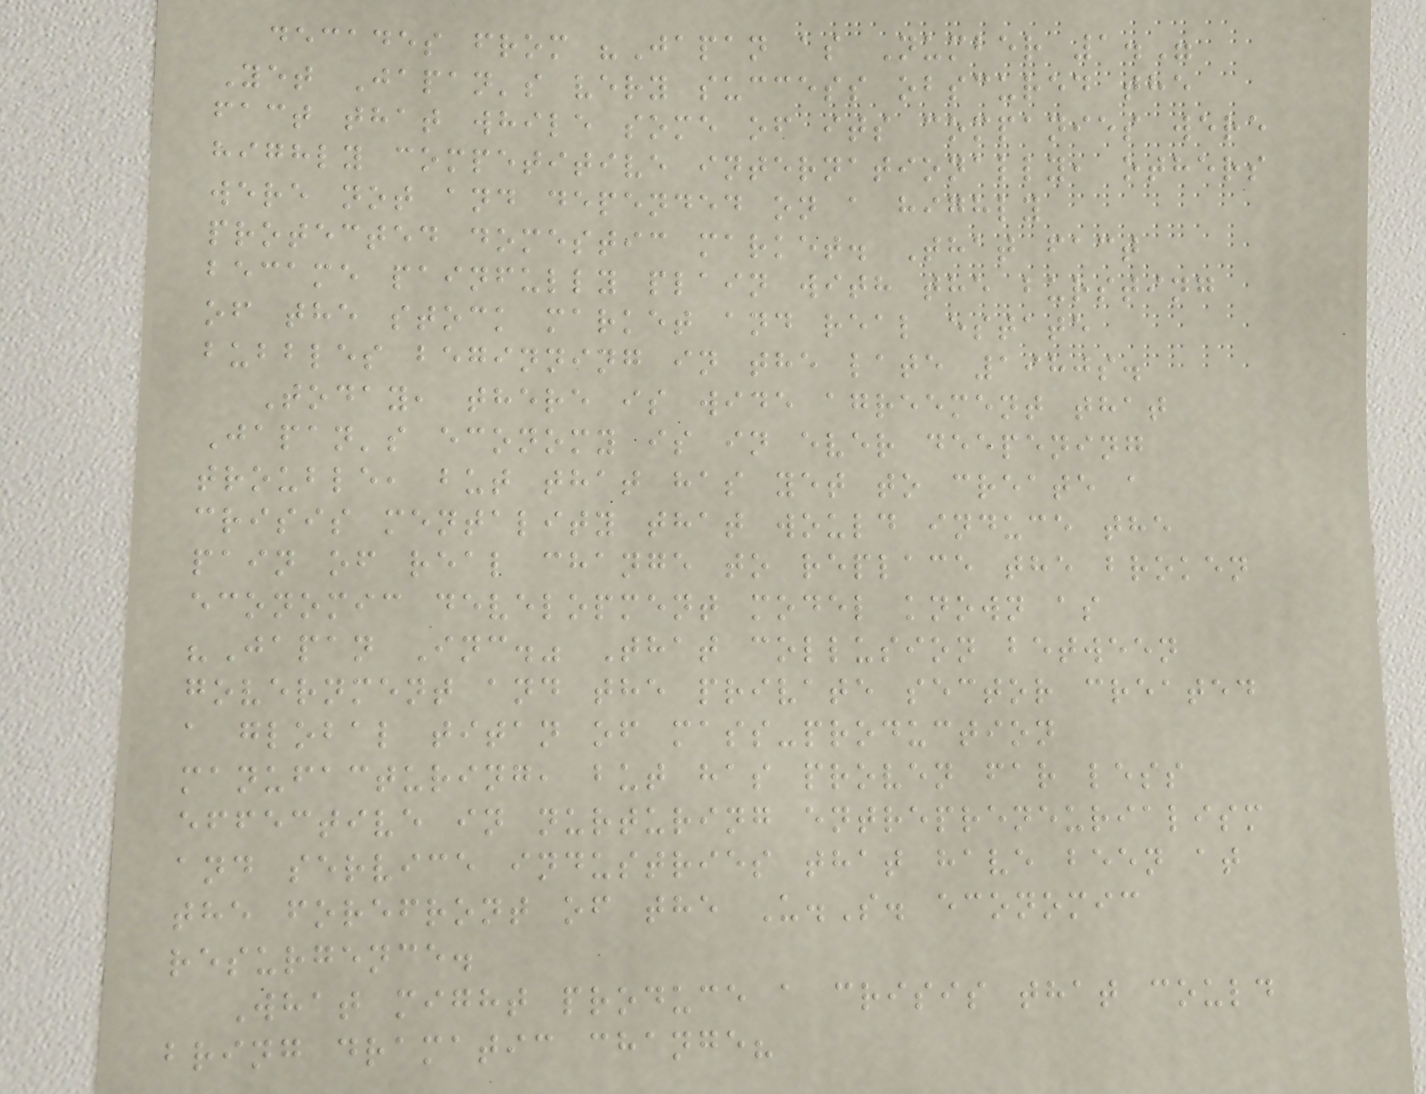decades from "Japan as Number 1."
Yet Japan's very success obscured the
fact that while some of its companies were
highly competitive internationally, others
were not and depended on a highly
protected domestic market. That fact
became painfully plain with the bursting
of the stock market and real estate
bubbles beginning in the late 1980s.
Today, there is wide agreement that
Japan's economy is in ever deepening
trouble, but that has yet to create a
crisis mentality that would induce the
pain of real change to replace the broken
economic development model known as
"Japan Inc." That collusion between
government and the private sector created
a global titan of mass-production
manufacturing, but has proven far less
effective in nurturing entrepreneurialism
and service industries that have been at
the forefront of the U.S. economic
resurgence.
What might produce a crisis that could
bring dramatic change?
